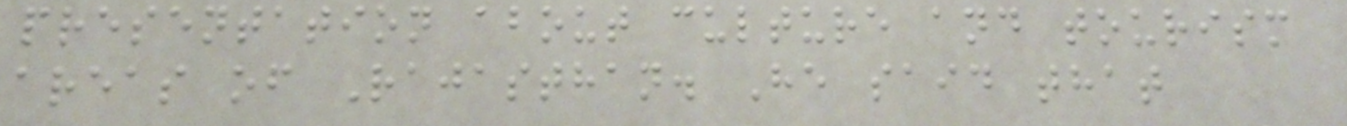presentation about culture and tourism
areas of Rajasthan. He said that
